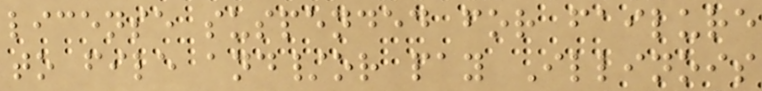license suspended for failure
to file and/or pay Illinois
